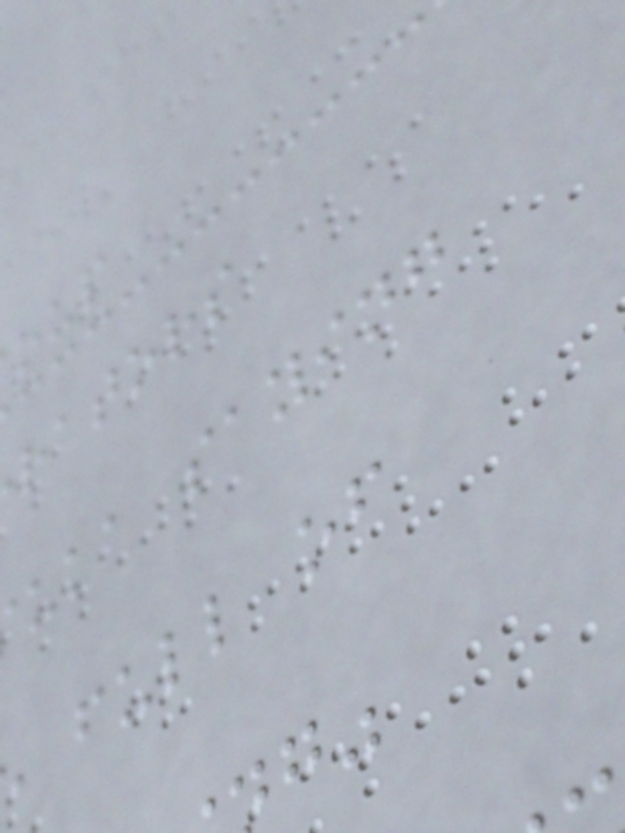rators
uka saying
full of
